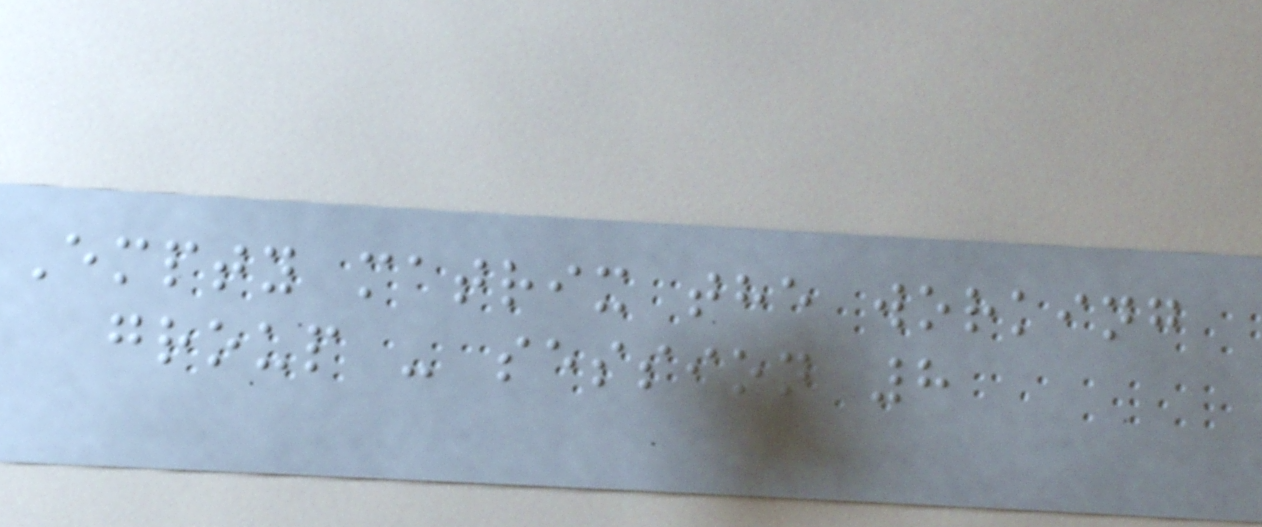Empty matrix the working
group - session 8
